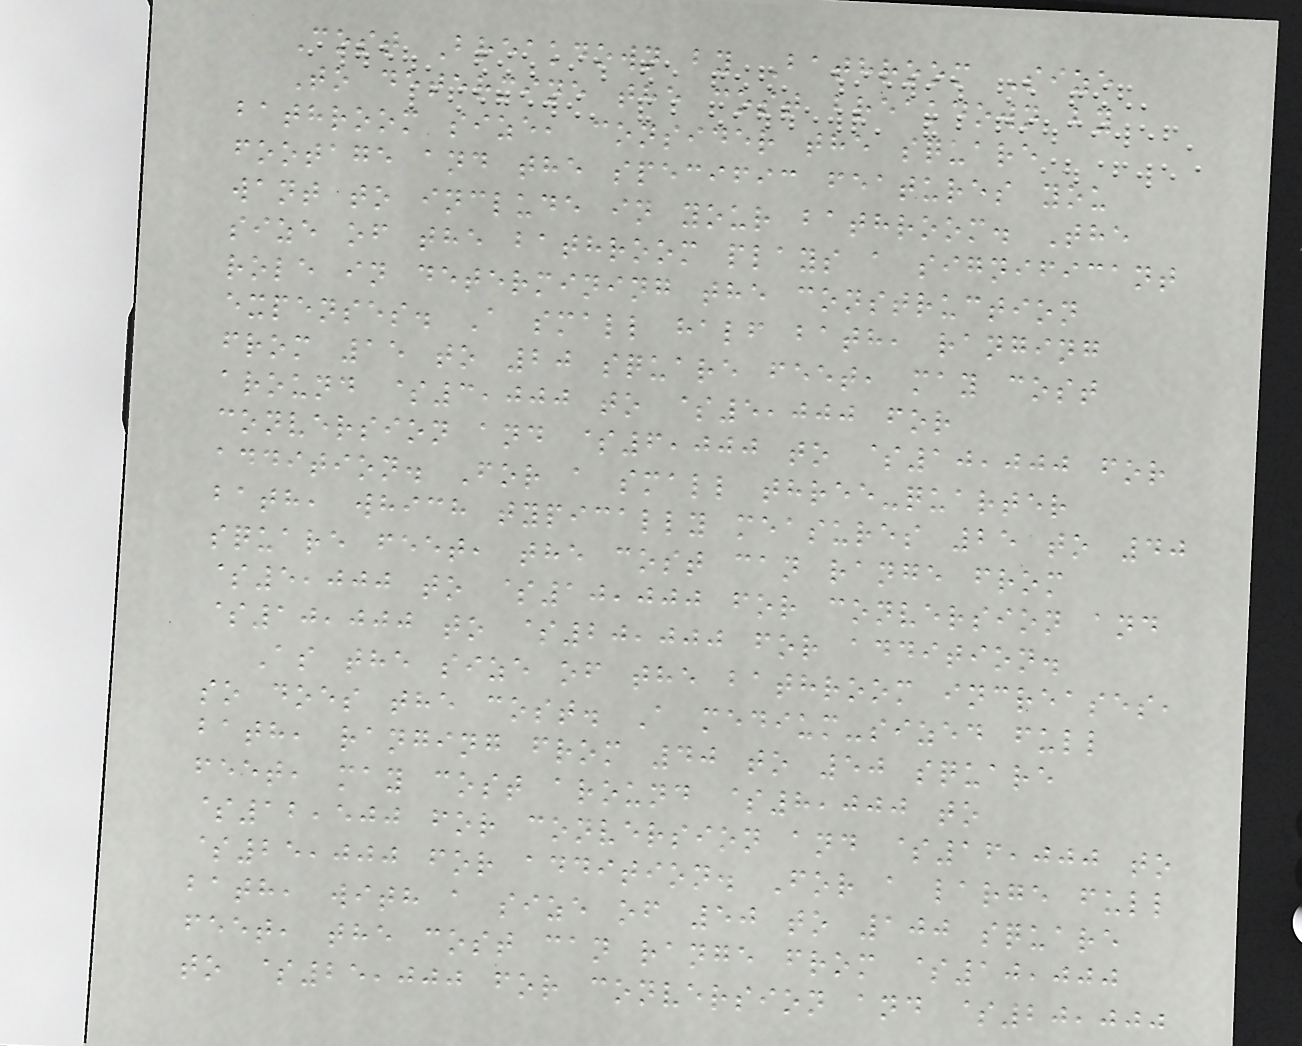Cost Breakdown by Bathroom Size
To determine the cost breakdown by
bathroom size, consider the square
footage and the specific features you
want to include in your bathroom. The
size of the bathroom plays a significant
role in determining the construction
expenses. A small half bath, ranging
from 15 to 20 square feet, may cost
around $3,000 to $5,000 for
conversion and $6,000 to $10,000 for
addition. For a small three-quarter
bath, which typically measures 25 to 40
square feet, the cost can range from
$5,000 to $10,000 for conversion and
$10,000 to $20,000 for addition.
As the size of the bathroom increases,
so does the cost. A medium-sized full
bath, ranging from 40 to 50 square
feet, may cost around $8,000 to
$12,500 for conversion and $16,000 to
$25,000 for addition. For a large full
bath, with a size of 50 to 100 square
feet, the cost can range from $10,000
to $25,000 for conversion and $20,000
